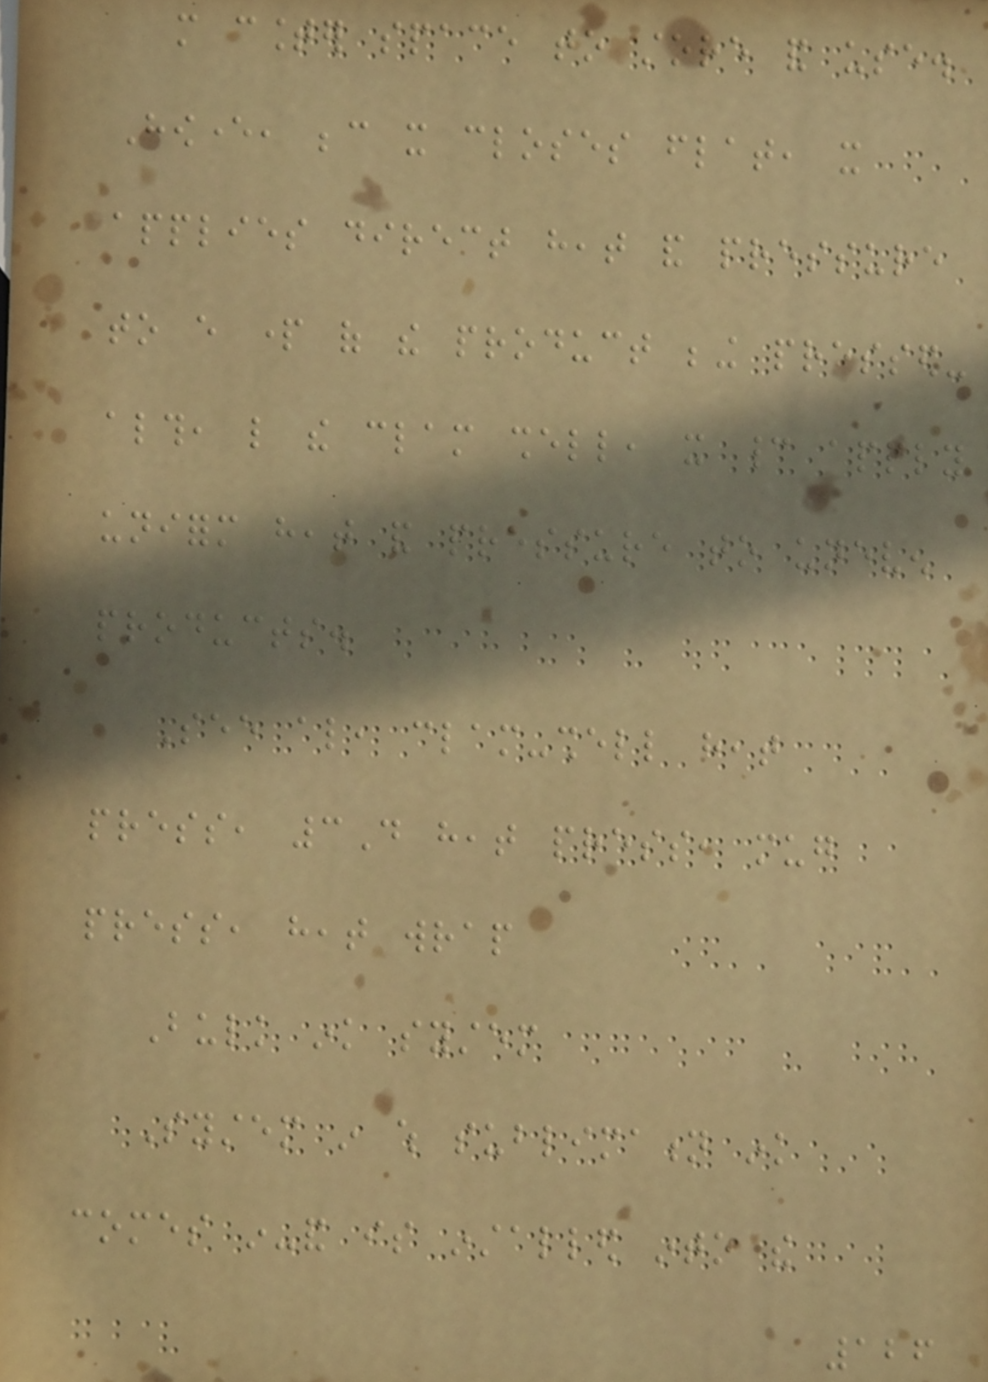more counter space to store and use.
However, because it closes flat, it
applies direct heat and pressure
to every part of the product being pressed-
although, like the clam shell, it cannot apply
uniform heat and pressure to uneven
products.
See also, clam-shell heat
press, 3D heat press, mug
press, heat wrap
Bulk ink system
System in which sublimation ink
comes in-and is installed into the
126
